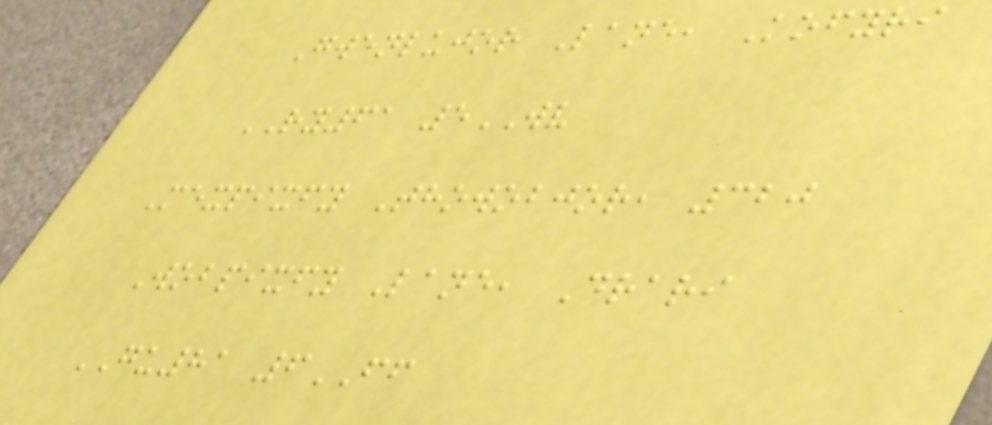Gwenlujor Lane, Kofyri
RY61 5WV
Mexpixfy Thowobjor, 320
Wobpixfy Lane, Drari
GU81 6FF
